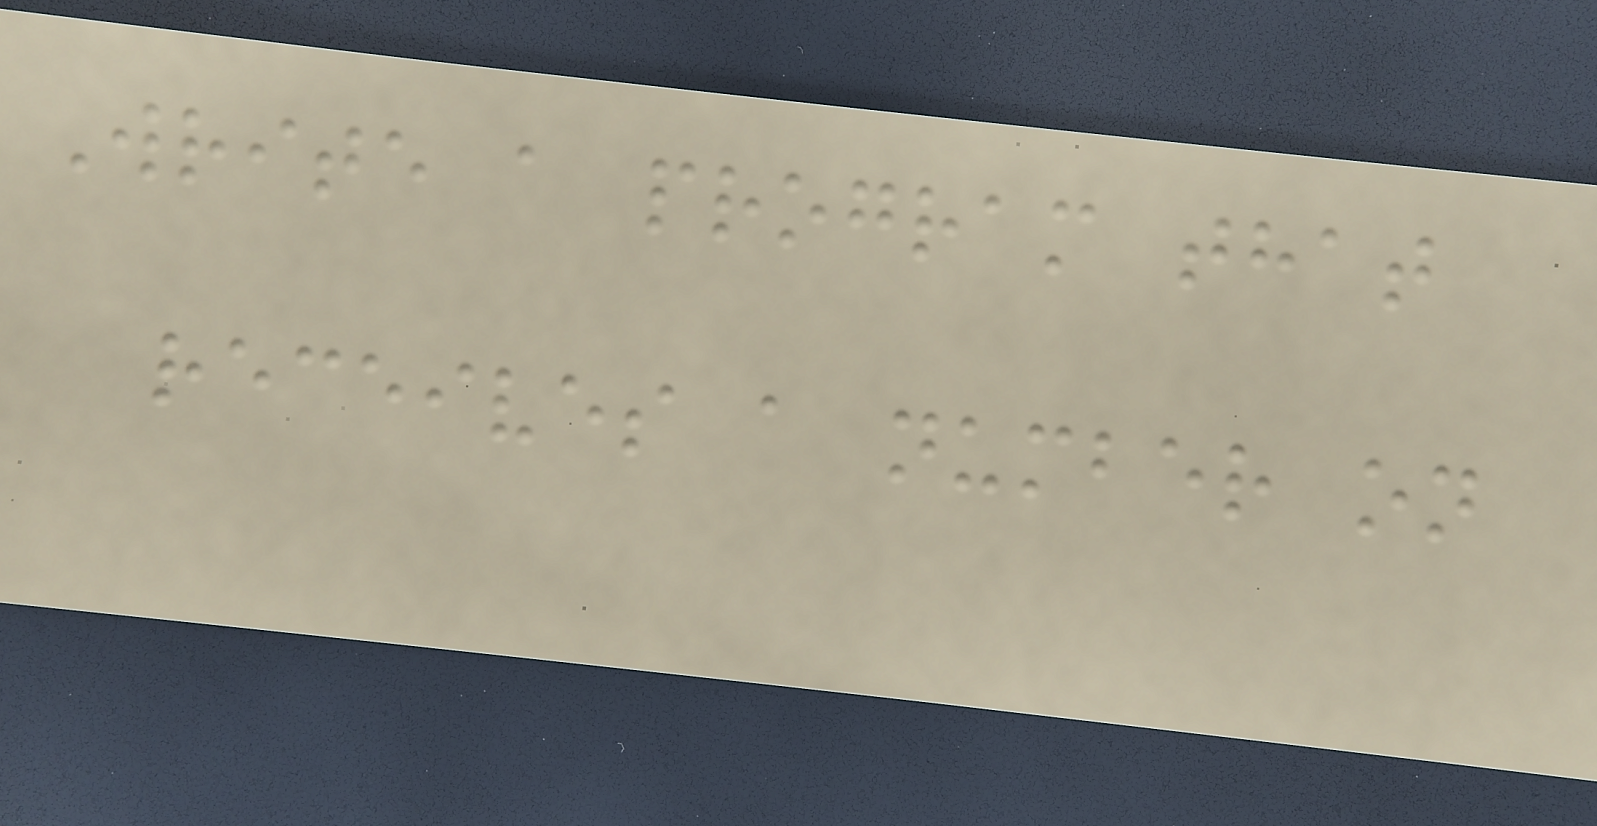Write a program that
receives a number on
